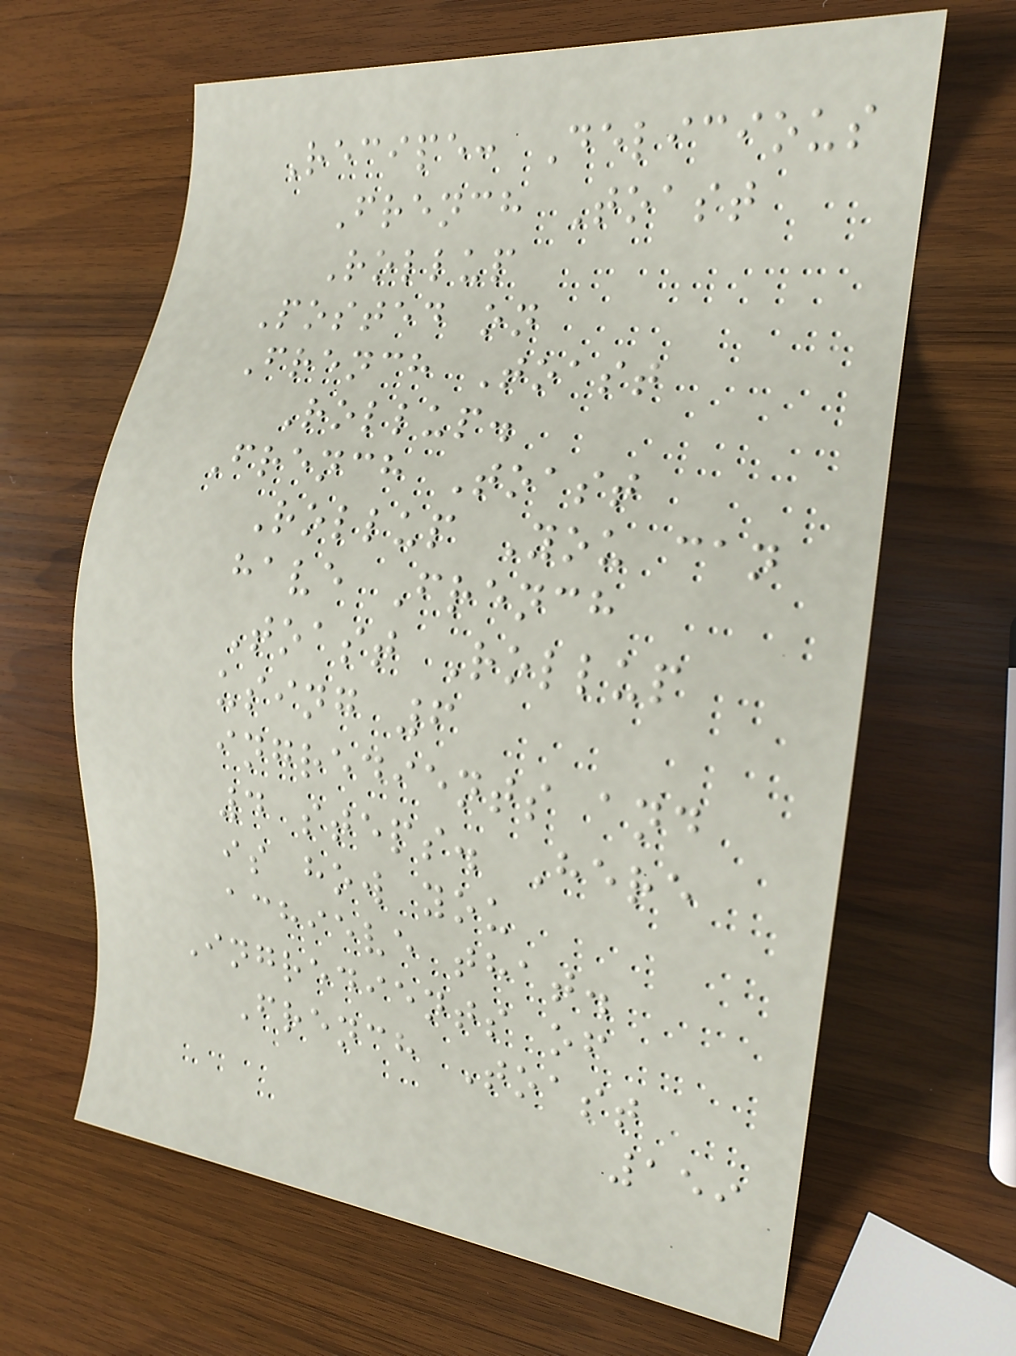Recipe: Delicious
French Toast
Rollup
Posted on
French Toast
Rollup.
French Toast
Rollup You can
have French
Toast Rollup
using 6
ingredients and
4 steps. Here
is how you
achieve that.
Ingredients of
French Toast
159
